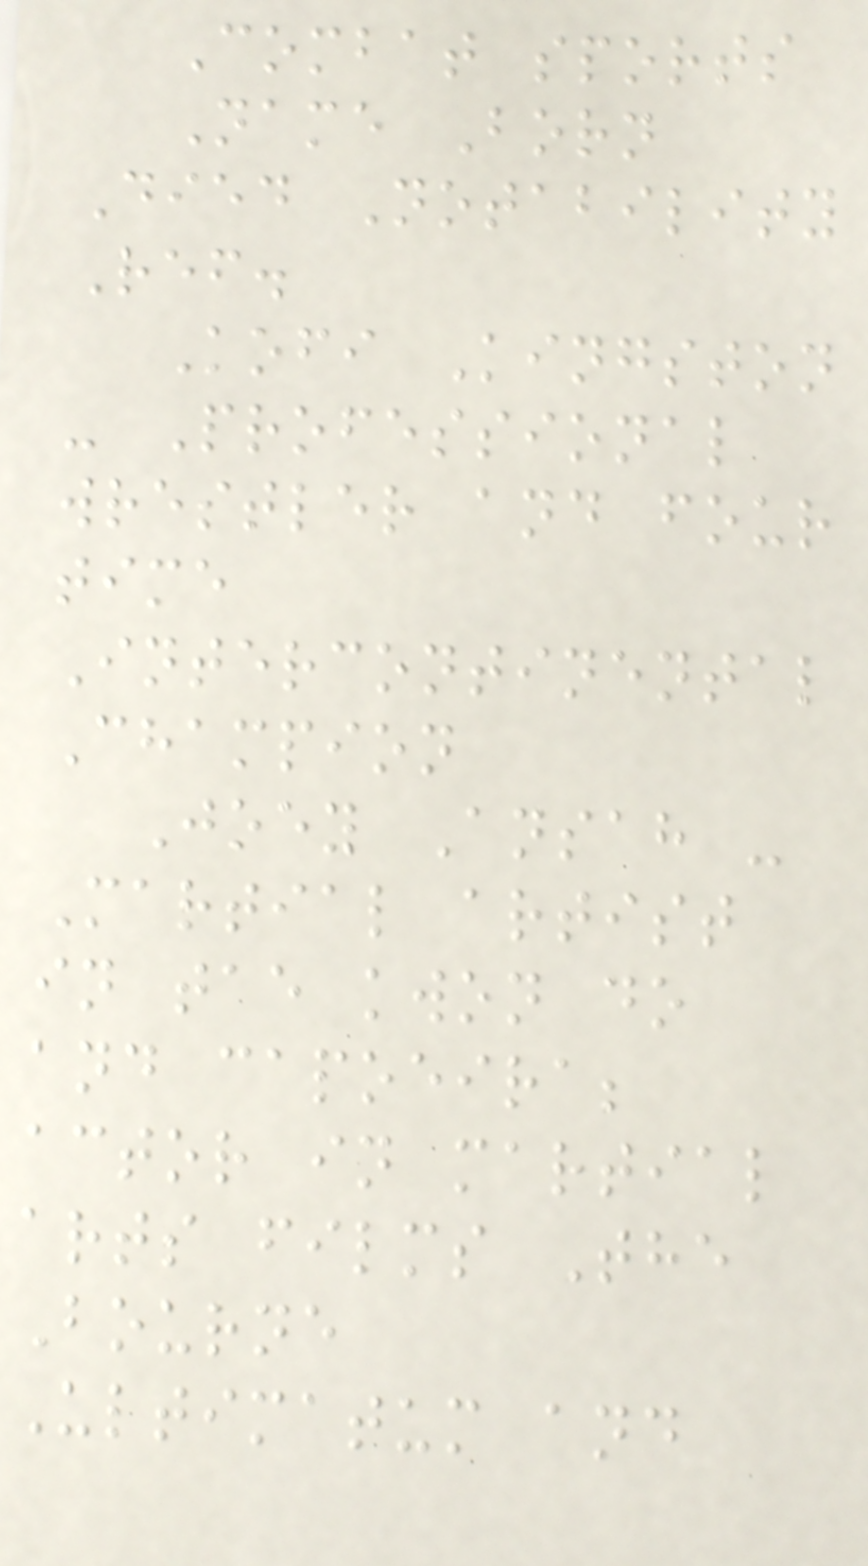Combat sports
Name Born
Died Notability
Ref.
Kofi Kingston
- Professional
wrestler and four
time
Intercontinental
Champion
Joey Ansah -
Martial artist
in tae kwon do
and capoeira;
actor in martial
arts films The
Bourne
Ultimatum and
